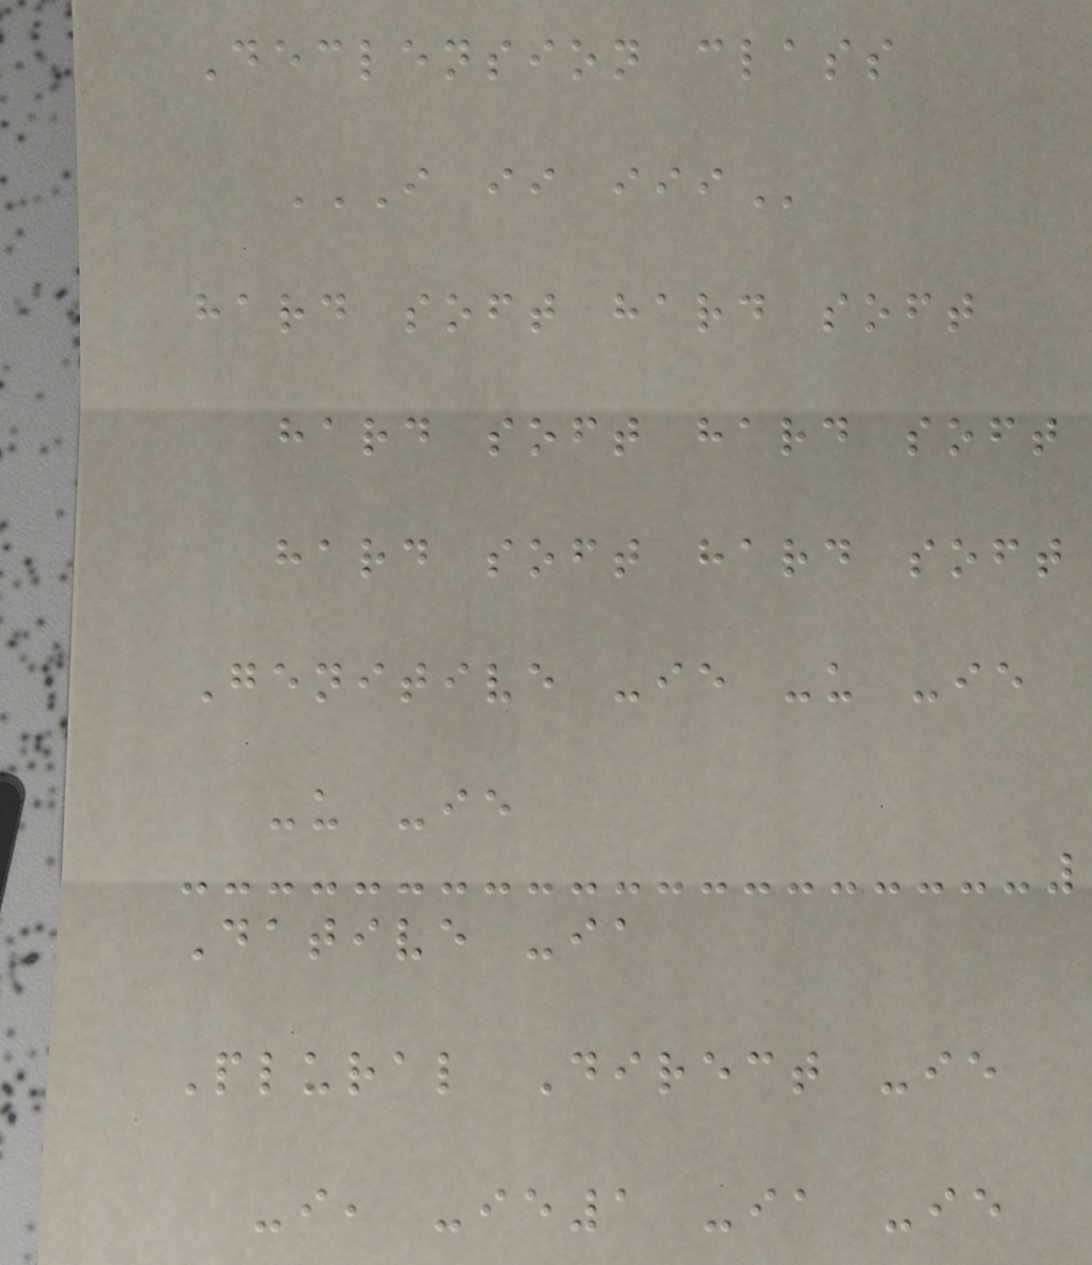Declension class
I II III
hard soft hard soft
hard soft hard soft
hard soft hard soft
Genitive -ie -u -ie
-u -ie
Dative -ia
Plural Direct -ie
-i, -ie1 -ia -ie
